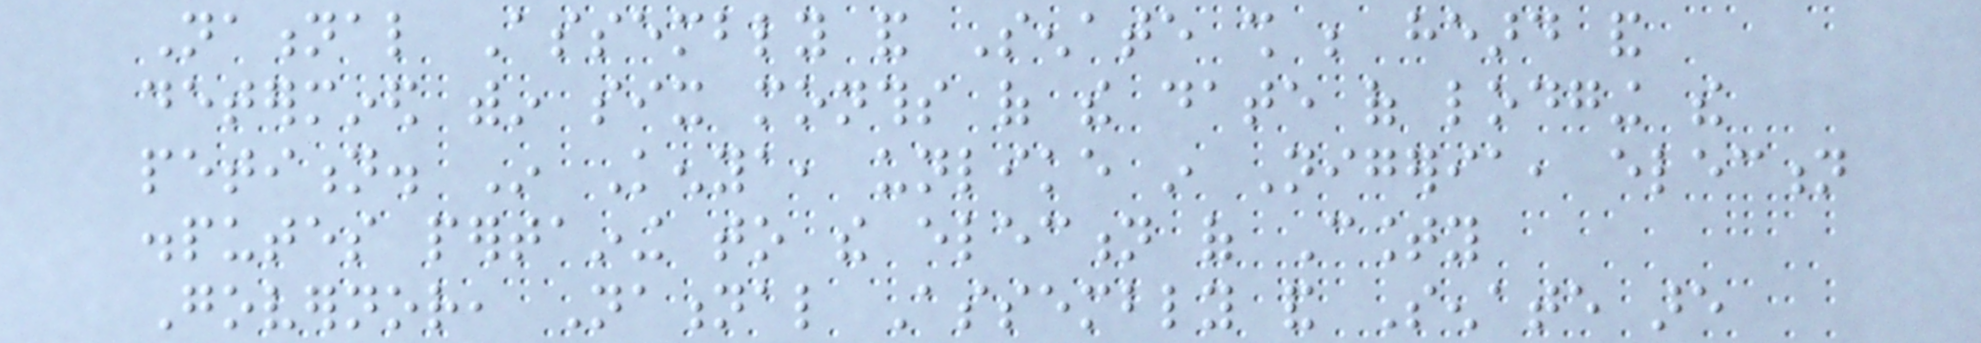National Assembly and Senate shall be heard and
determined within six months of the date of lodging the
petition. In Kenya, unlike in Nigeria, election
disputes pertaining to the election of County
Governor, National Assembly and Senate are
